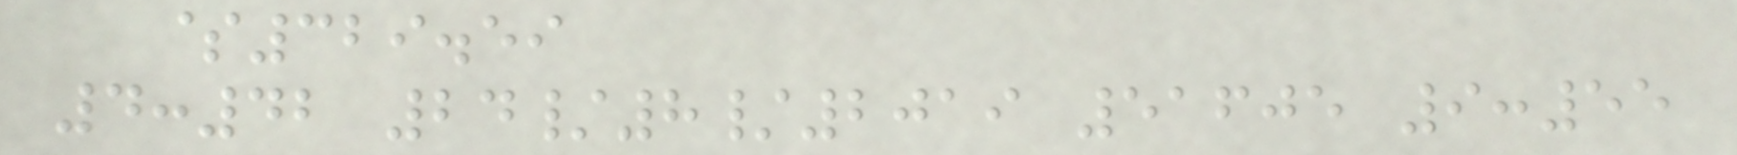$329.59
4:42 24/8/2019 51605 9:55
